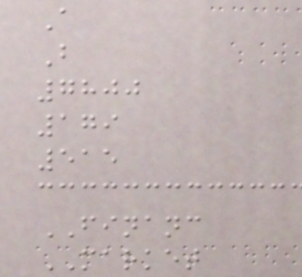A
B
7800
179
515
FINANC
MARKET
